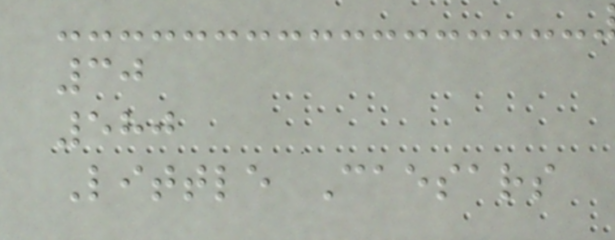30
580
Little Caesars
